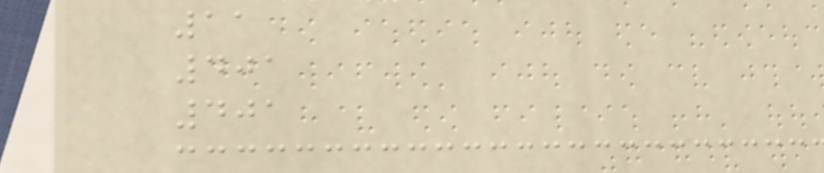11
401
401
